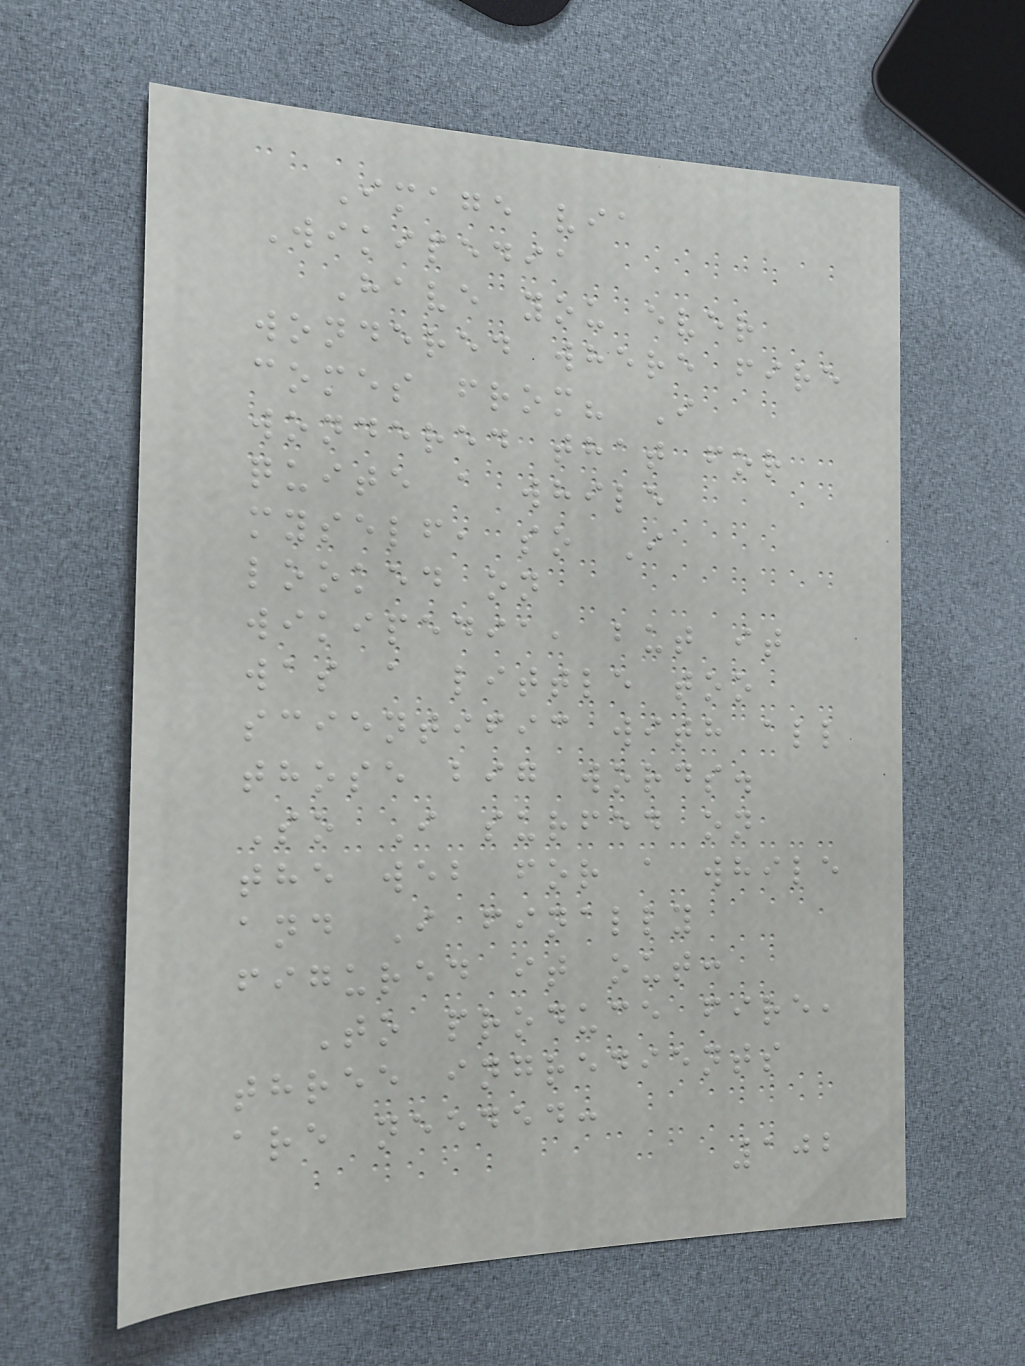Image via
Wikipedia
Have you ever
wondered where fire
comes from? I
wondered that for
quite a while
myself, so I
looked on
wikipedia, but it
was a little too
scientific with all
those big words.
So I surfed on
the web for a while
and I finally
figured it out:
To produce fire,
three ingredients
are needed:
102
